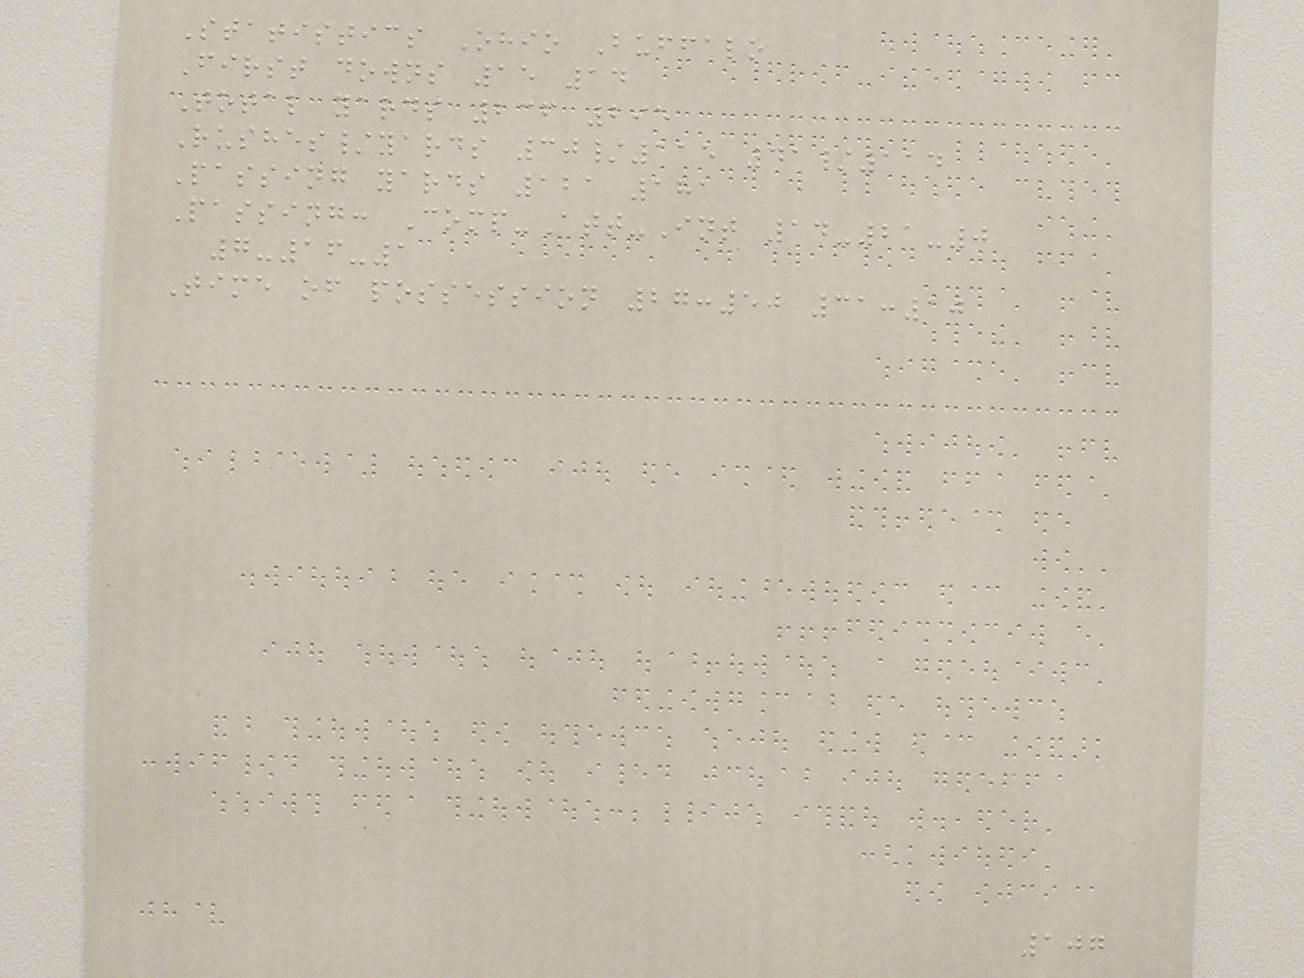Statistics Ohio Buffalo
First downs 15 14
Total yards 236 295
Rushes/yards 30/115 41/114
Passing yards 121 181
Passing: Comp-Att-Int 14-21-0
7-16-1
Time of possession 27:50 31:10
107
